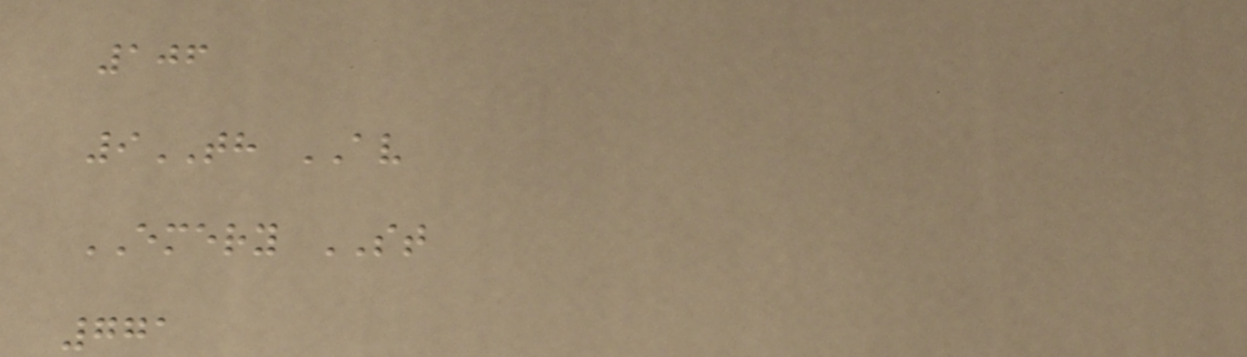106
9TH AV
EMERY ST
771
